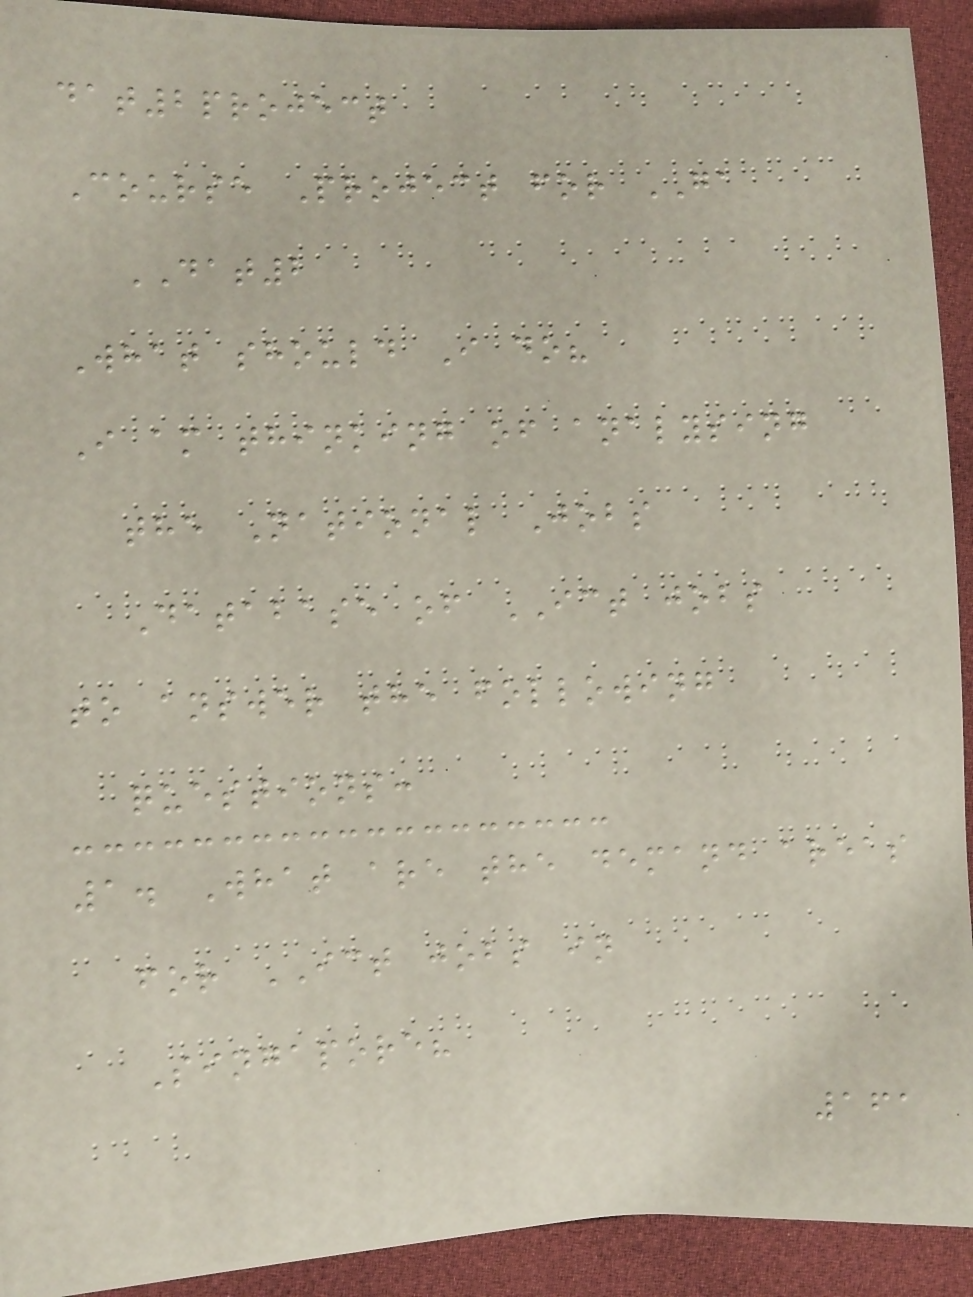dat2project
Course Project for GA
DAT2
What should I do?
I am thinking of analysing
the National Jobs
Database of ICT jobs
to answer the following
questions:
1. What are the demand areas
for ICT jobs in
Singapore?
161
